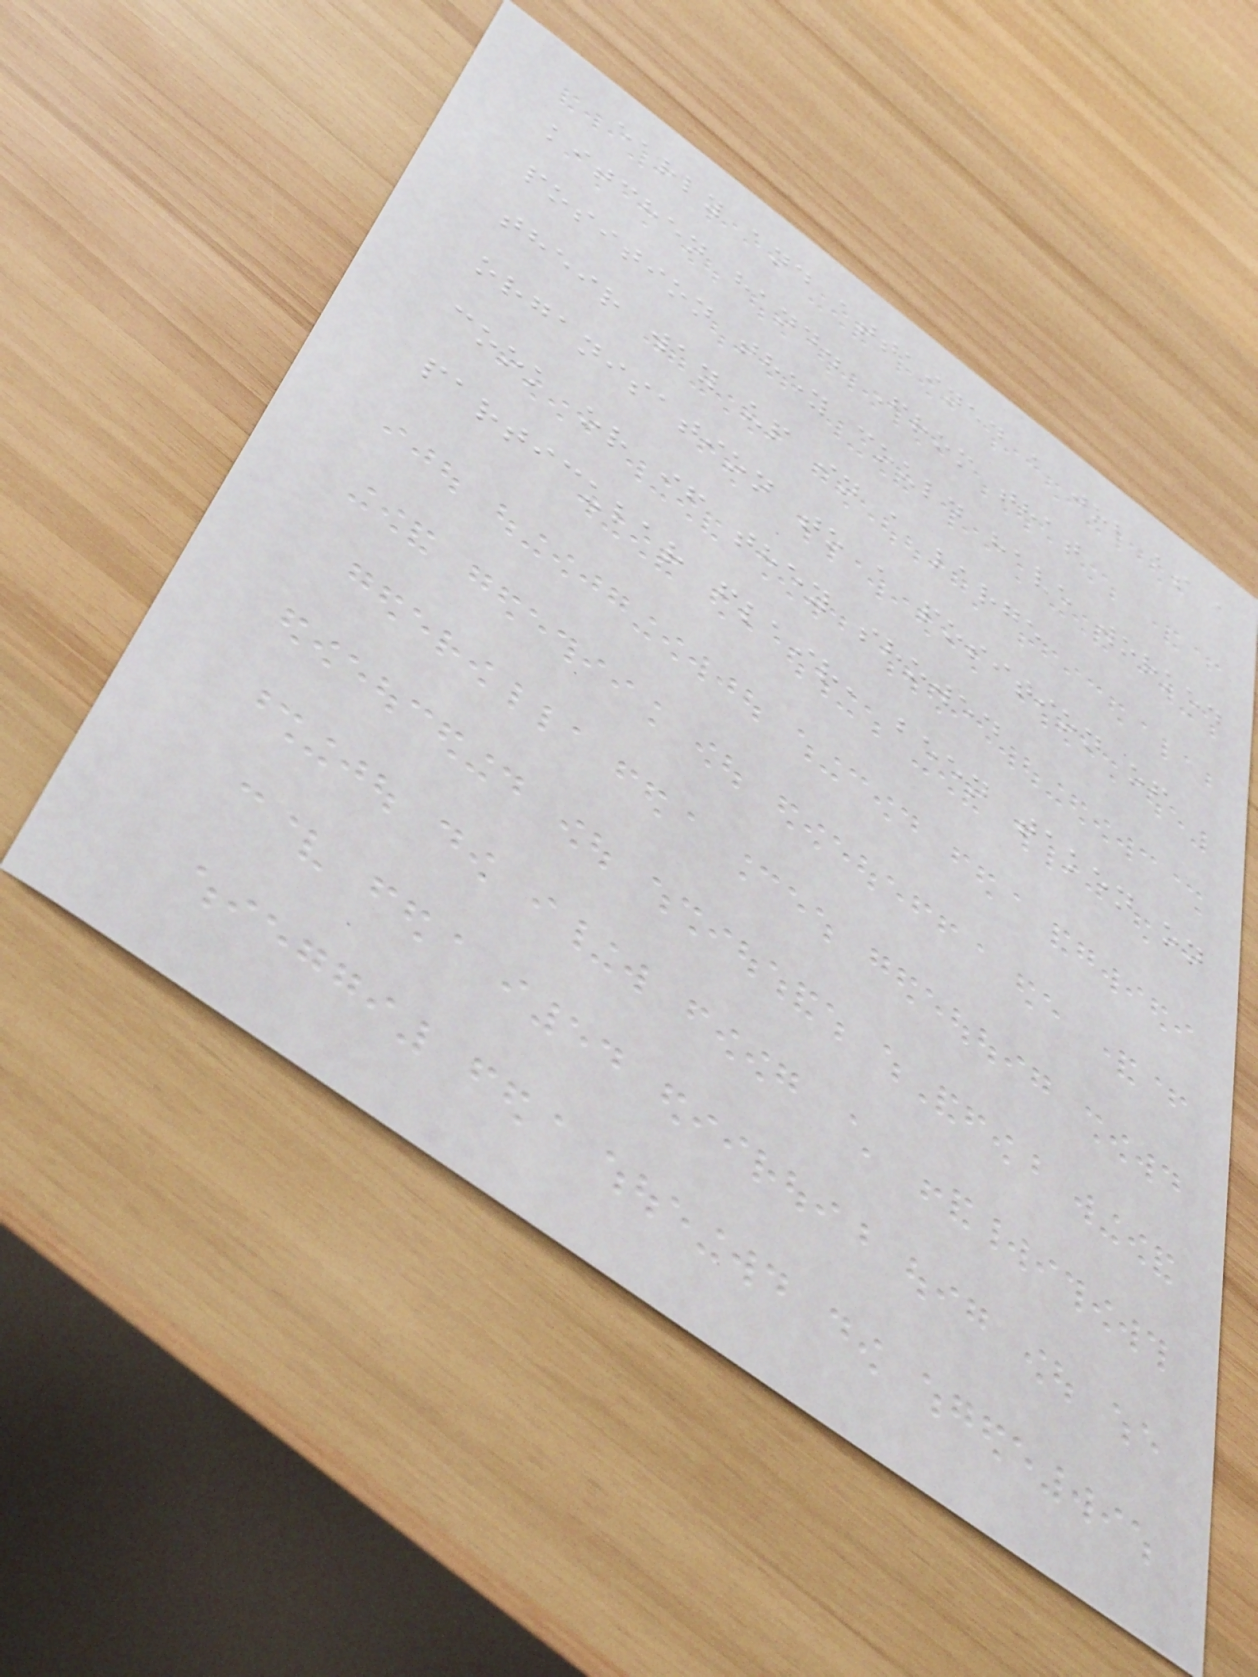early and attained a job as a
kitchen hand. From that
position they could have worked
their way up in a large
organisation to a position of
cook or if they showed
particular flair, been taken on
